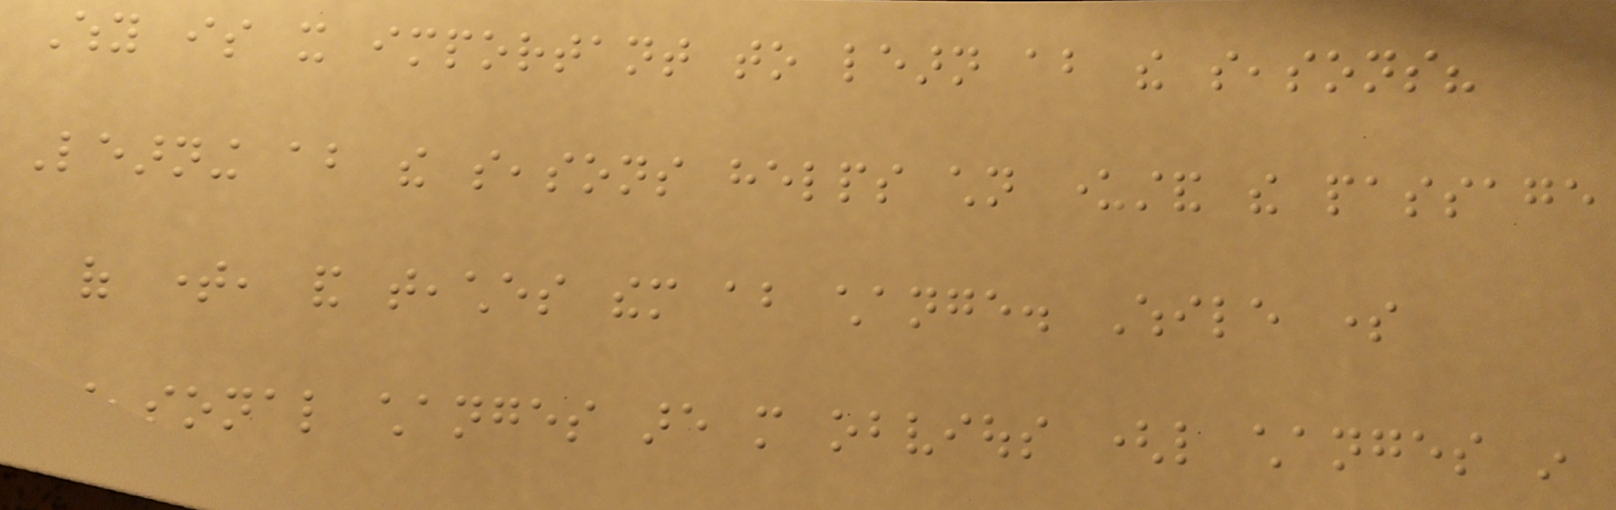Why is it important to learn about the seasons?
Learning about the seasons helps children understand the passage
of time, and teaches them about change. While some
seasonal changes are more obvious (like changes in
